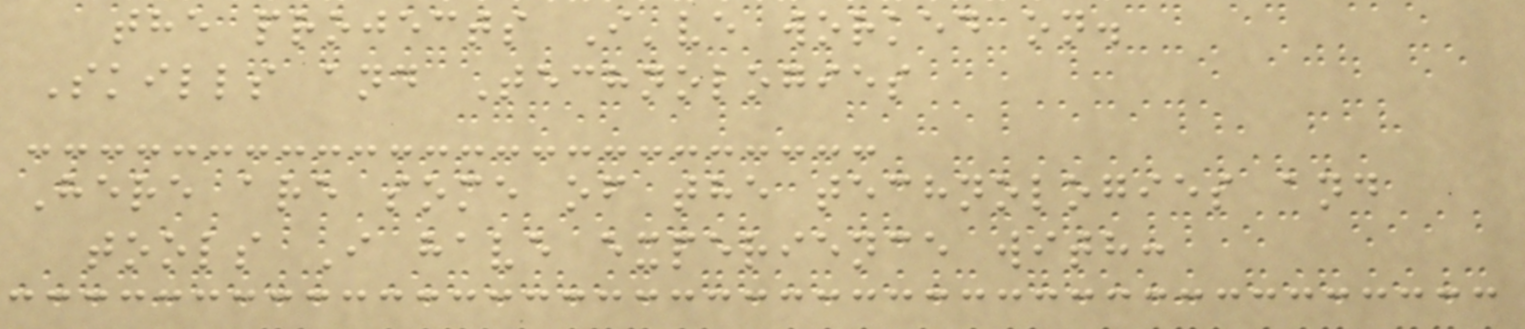the projects I've worked on.
Skills and Technologies
Here are some of the technologies and
tools I have experience with:
